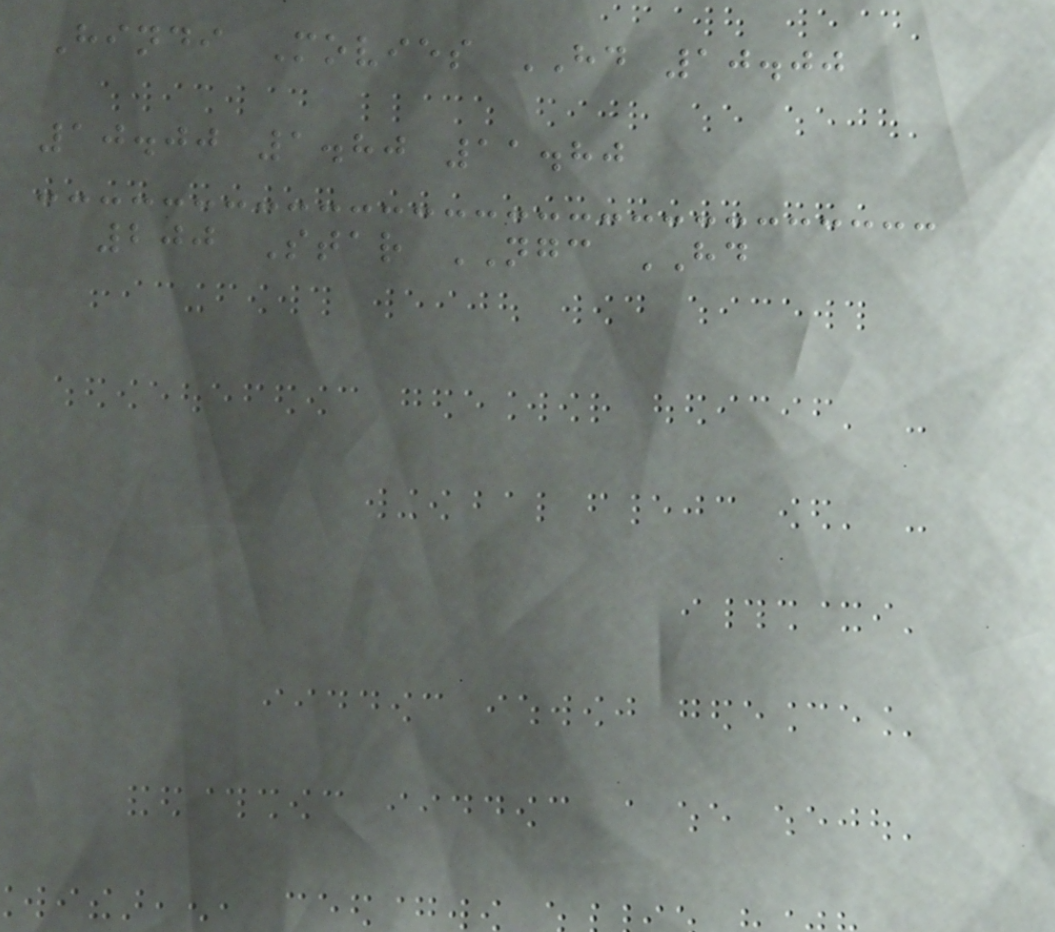Hindi Movies HD 10.00
10.00 1.80 11.80
200 Star NGC HD
